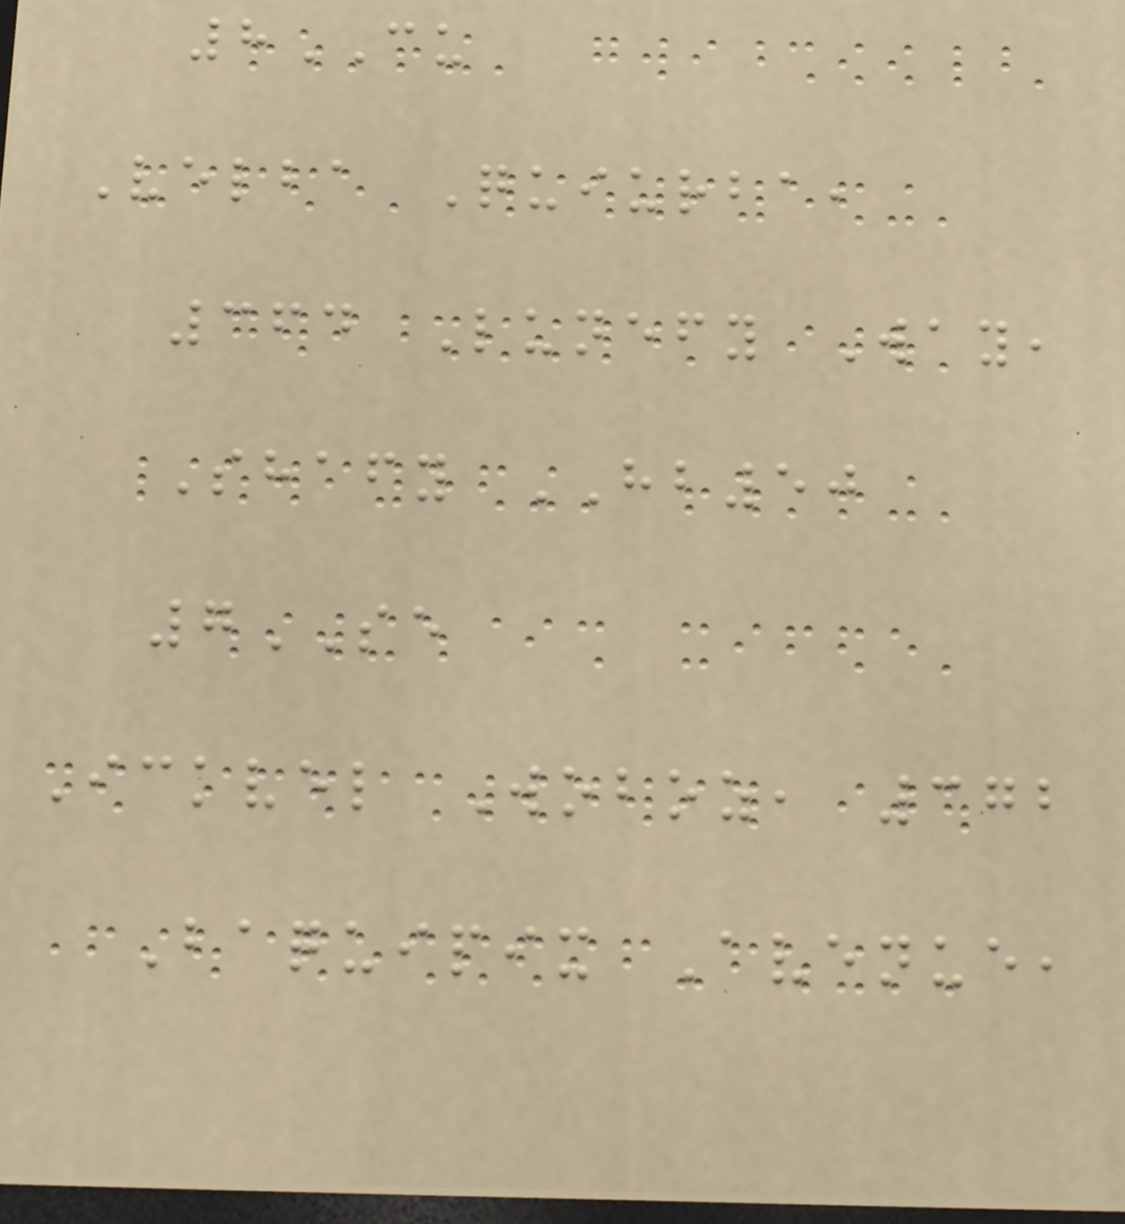8CU
Velba Quiurba,
364 Lunefy Way,
Shafy HB50
7SE
Ickvel Woboz, 372
Baquipix Avenue,
